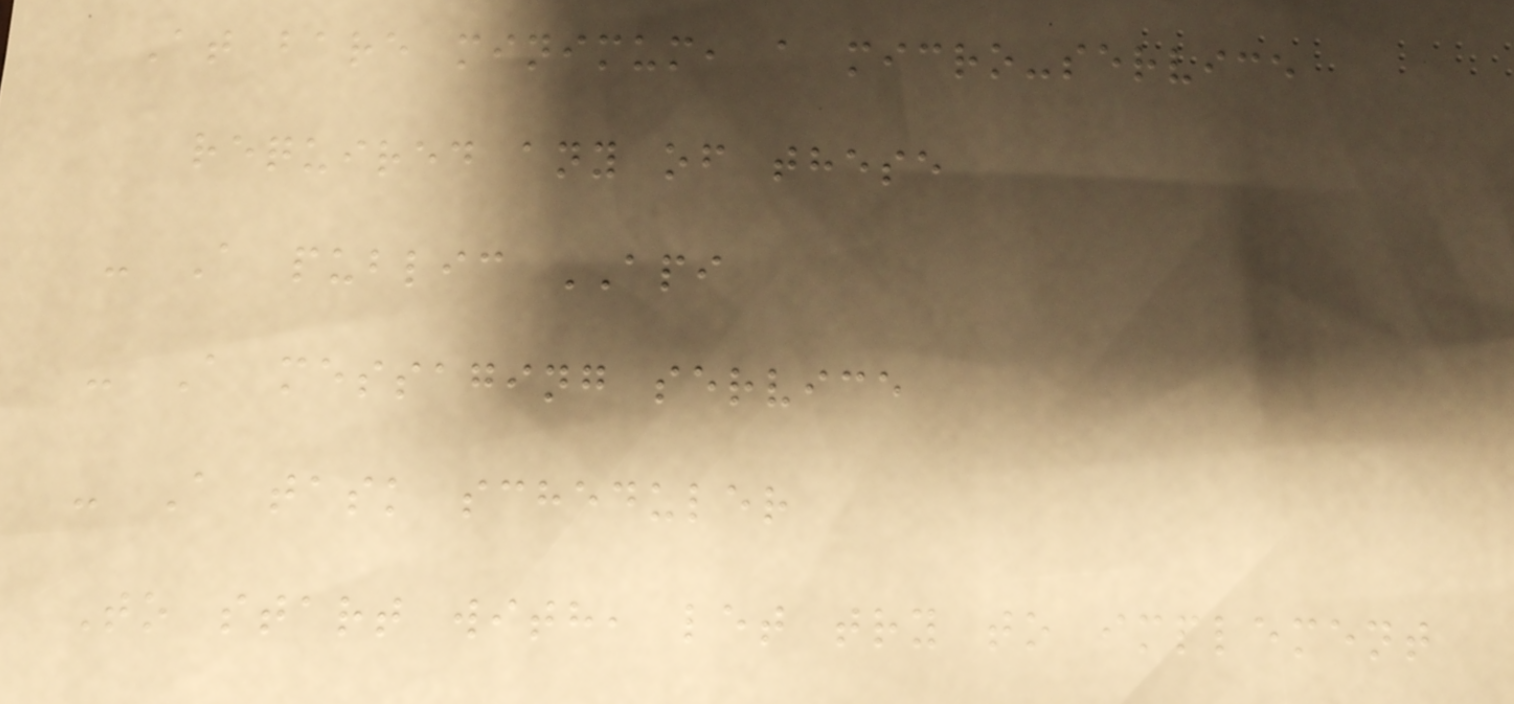At bare minimum, a micro-service
required any of these
- A public API
- A messaging service
- A task scheduler
To start with, let try to implement
